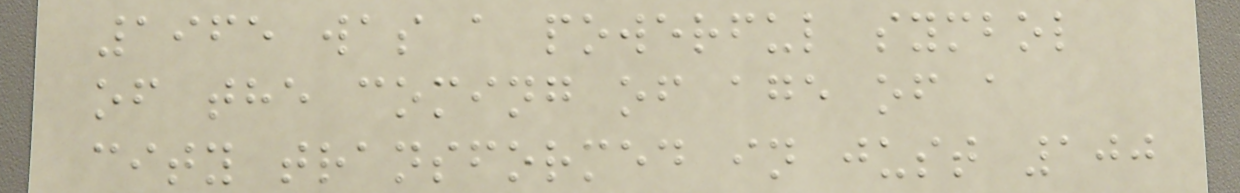1965 was a powerful symbol
of the coming of age of a
city transformed in just 100
